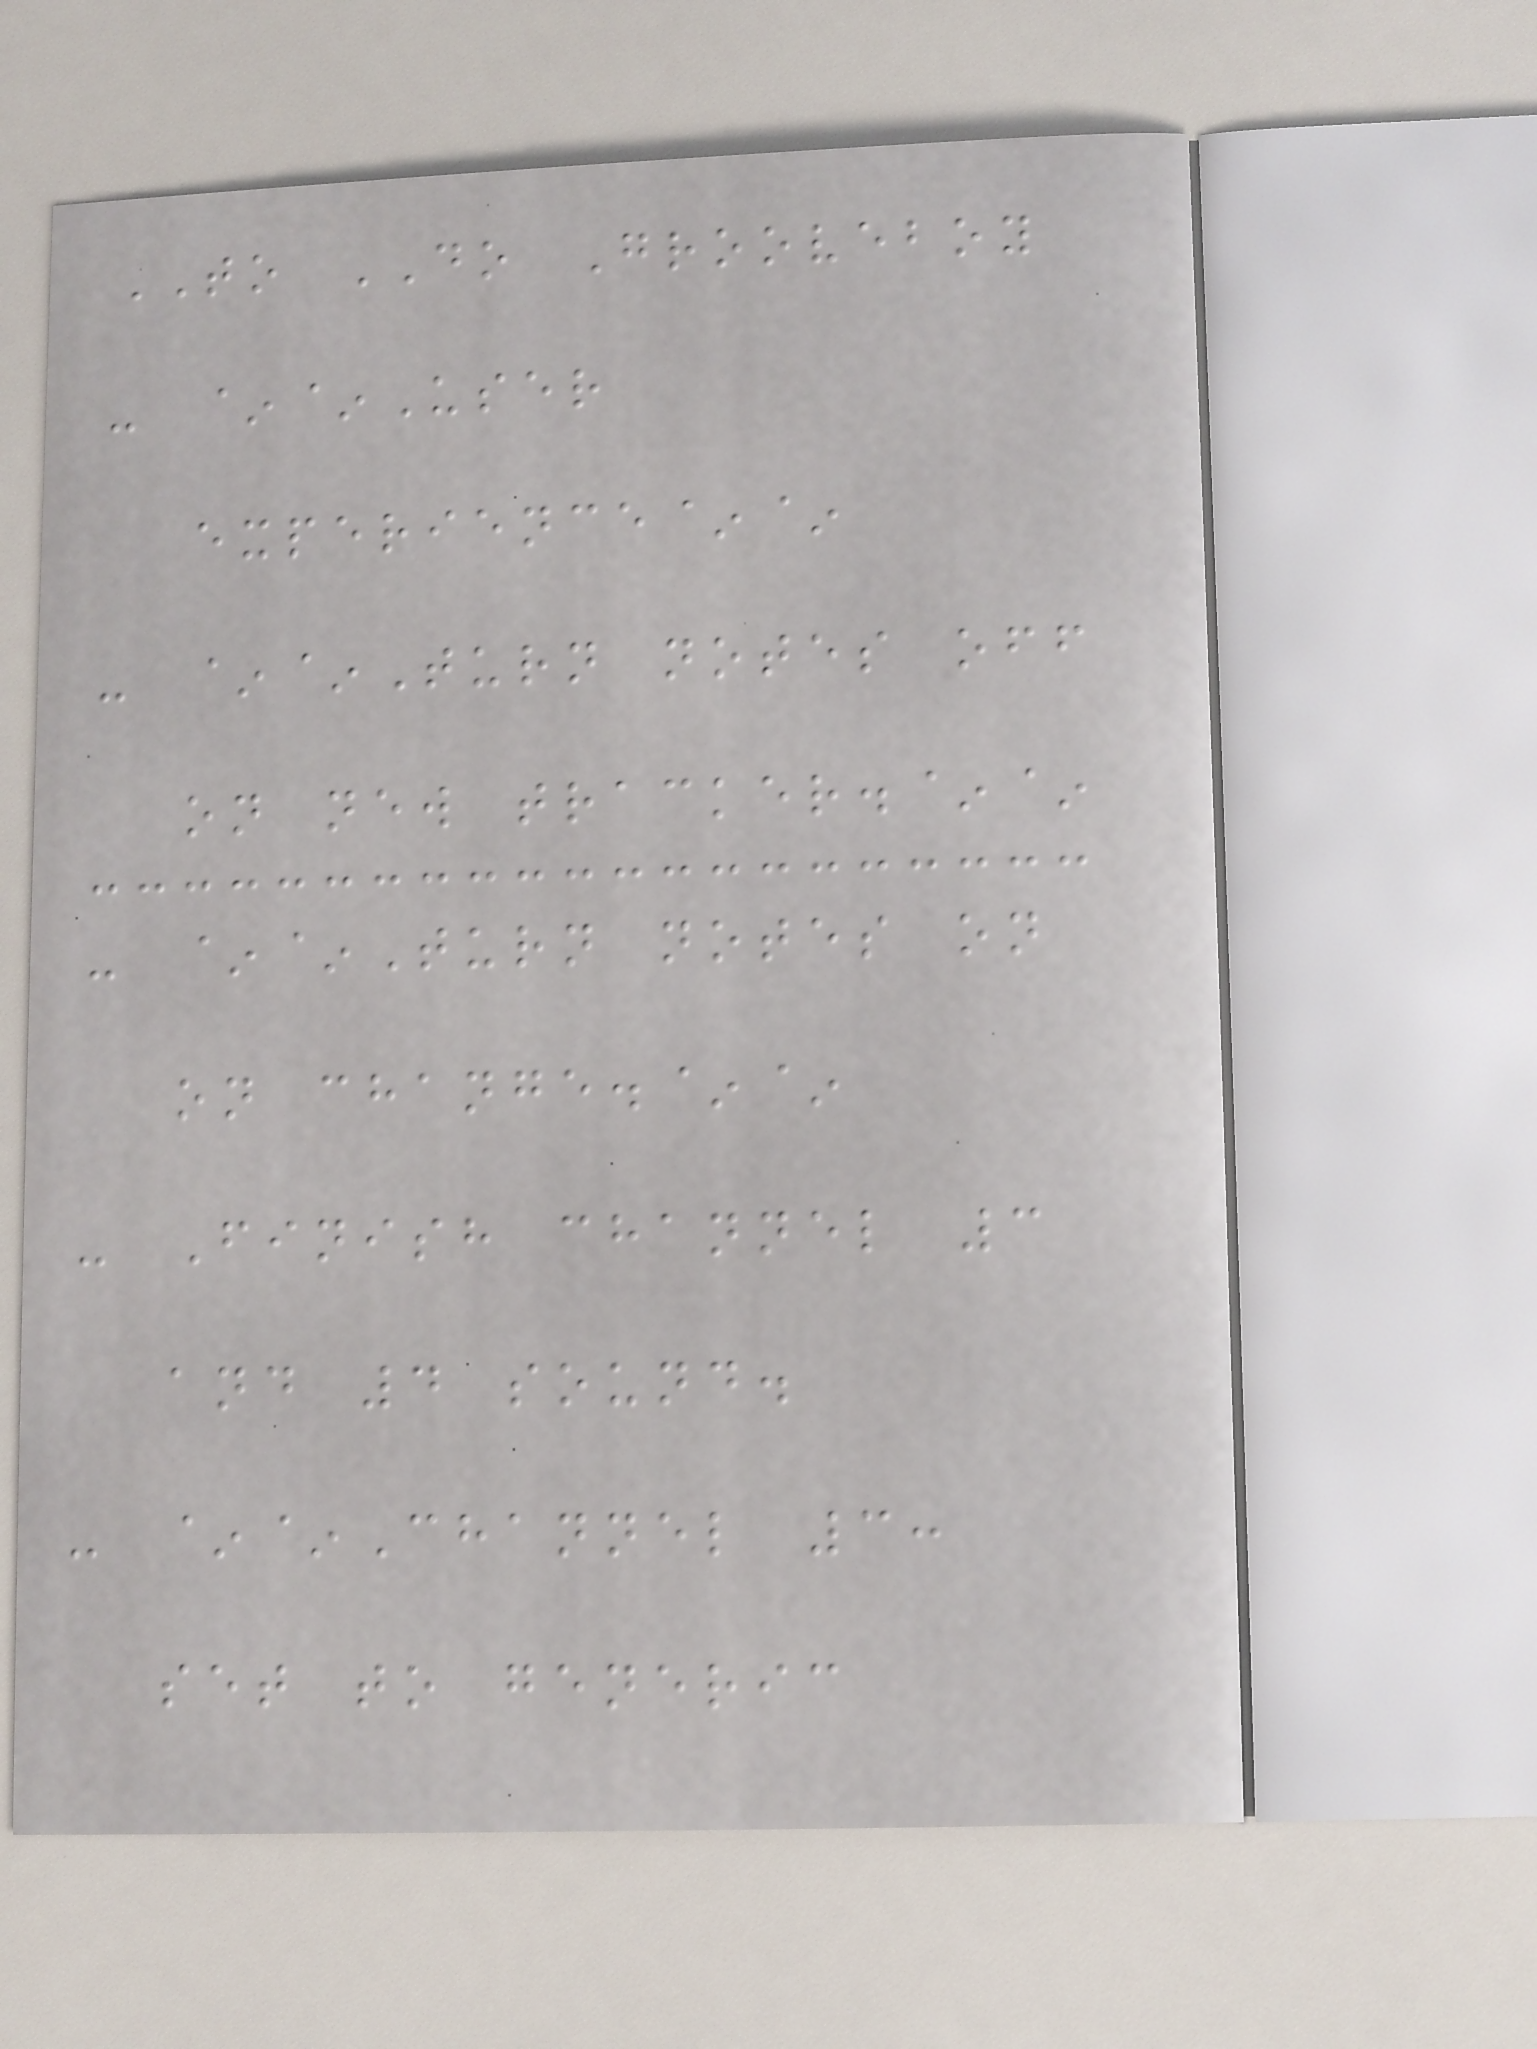TO DO Grooveboy
- ~~User
experience~~
- ~~Turn notes off
on new tracker.~~
- ~~Turn notes on
on change.~~
- Finish channel 3
and 4 sound.
- ~~Channel 3:
set to generic
